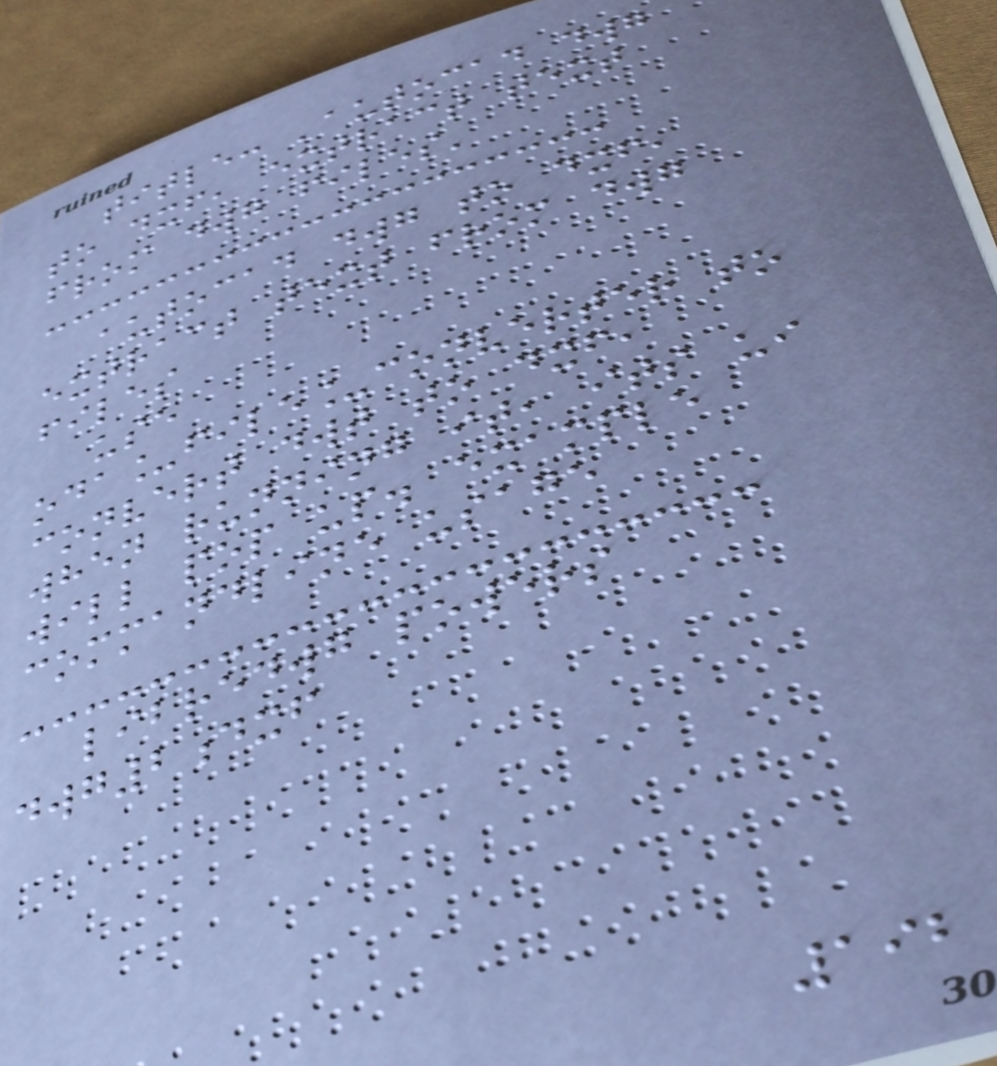title: 'autocad dwg
to dxf, extract text
from dwg files'
autocad dwg to dxf,
extract text from dwg
files
use
oda_file_converter to
convert dwt to dxf,
when running it, its ui
will pop up. example
commandline usage
libredwg powers
dwg2dxf
192
